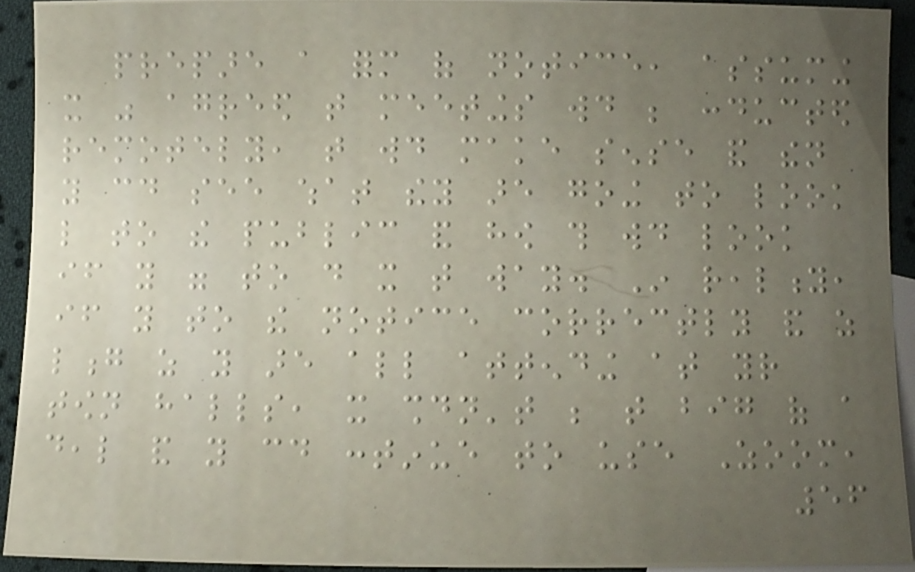prepare a form of notice, assuming
it was agreed that meetings would be conducted
remotely, that would make sense and then
you could see what they are going to look
like to the public and how this would look
if you were to do it that way. In reality,
if you to the notice correctly and as
long as you are all attending at your
town halls, it shouldn't be that big of a
deal and you could continue to use Zoom,
56
